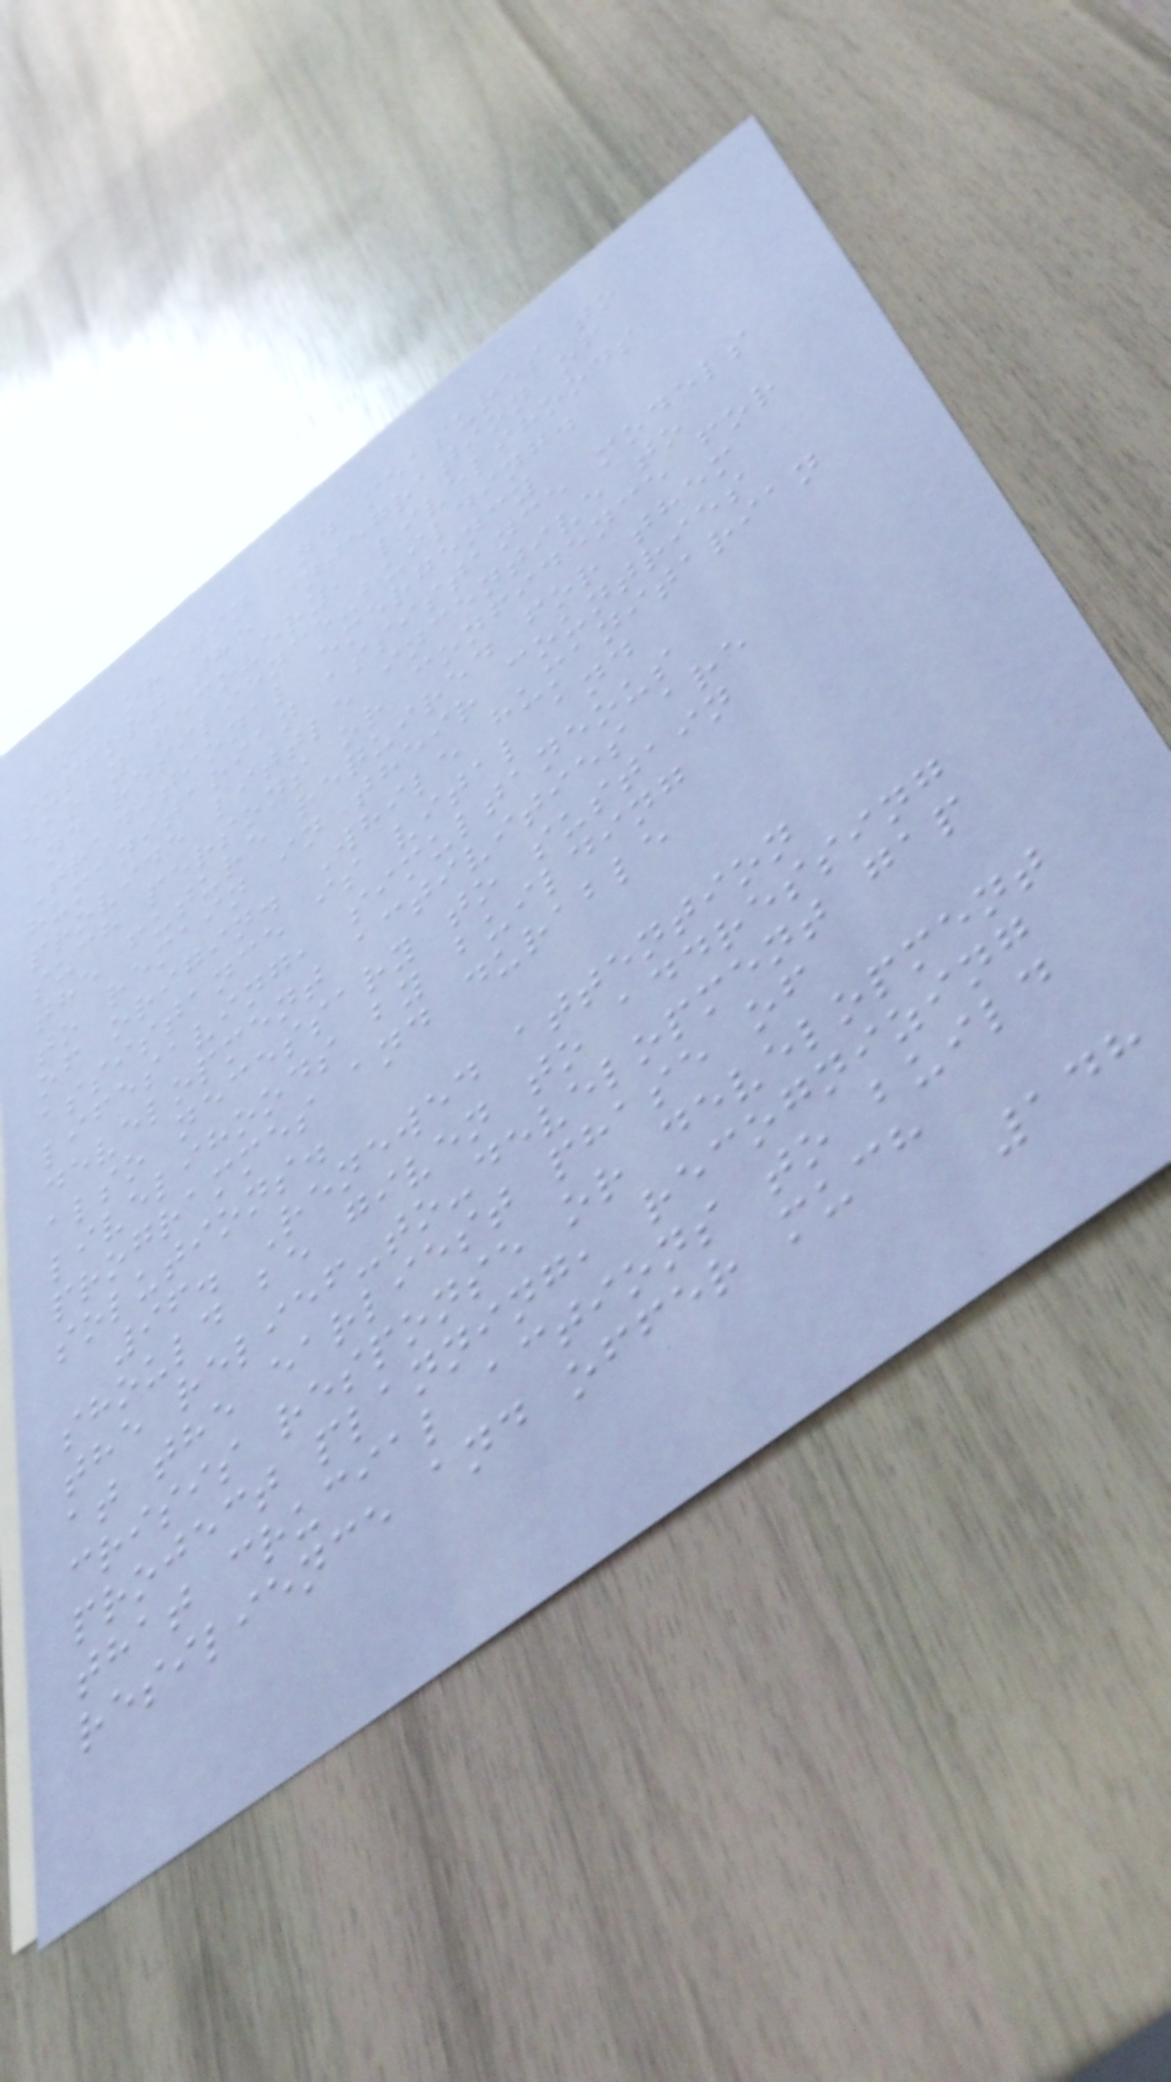of origin and measures to
support the integration of
early recovery, livelihoods
and resilience-building.
Traditional emergency
humanitarian assistance models
provide little incentive to
such persons or confidence for
the future required for them
to remain in their countries
of origin. While humanitarian
assistance is vital and
lifesaving, simultaneous
development activities are
also necessary to sustain
livelihoods by building
programmes and durable
solutions.
96. Renewed attention
should be given to addressing
the relief-to-development gap
at the earliest phase of
crisis response or development
project planning, recognizing
that crucial actions to build
resilience and offer much
148
